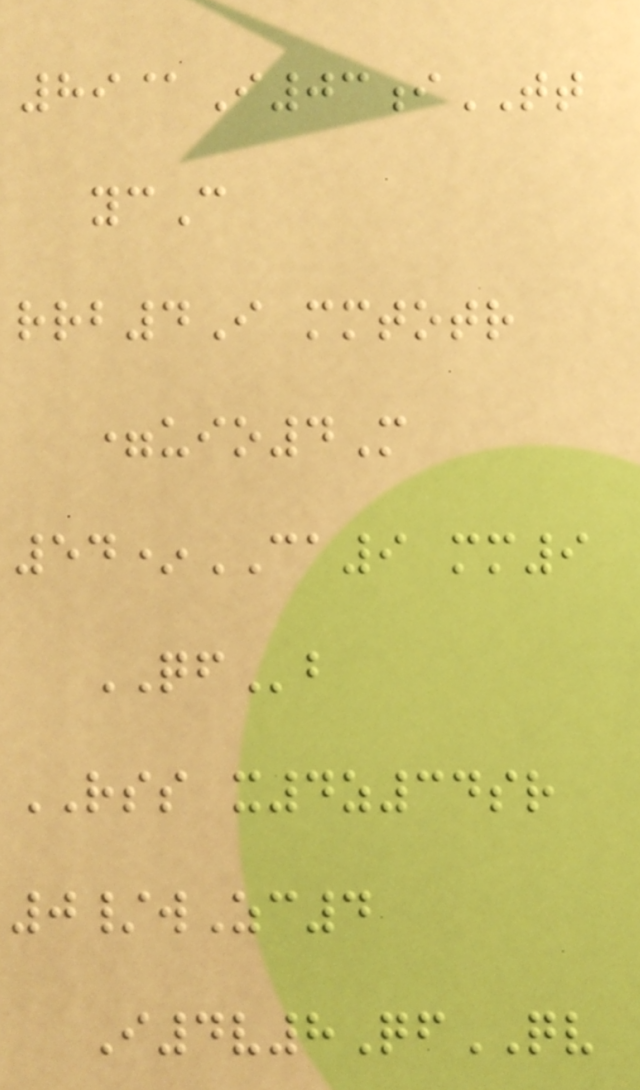89@I03iTT
ycC
rrb4I mmtotr
=uio4M
54*CA9 mm9
QFb
RSS x4z34sr
0/wZc4
I4v8QfQV
